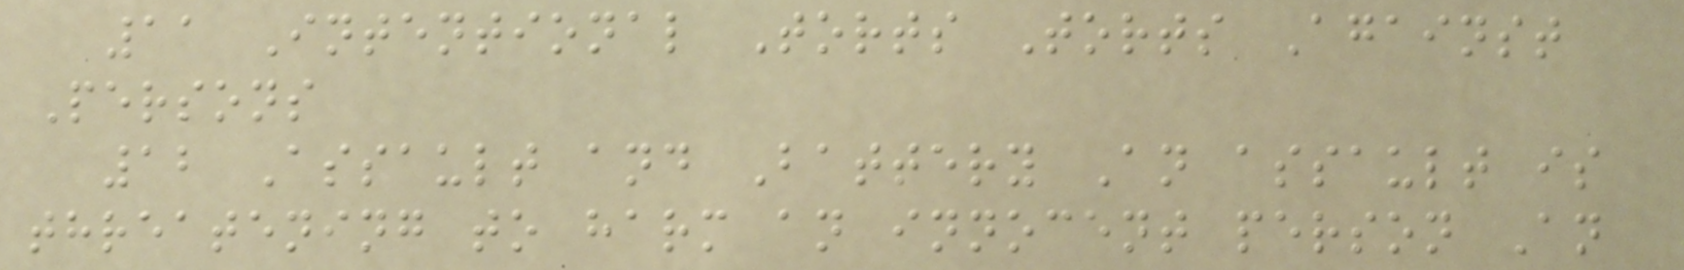11 Intentional Torts Torts Against
Persons
12 Assault and Battery An assault is
threatening to harm an innocent person An
